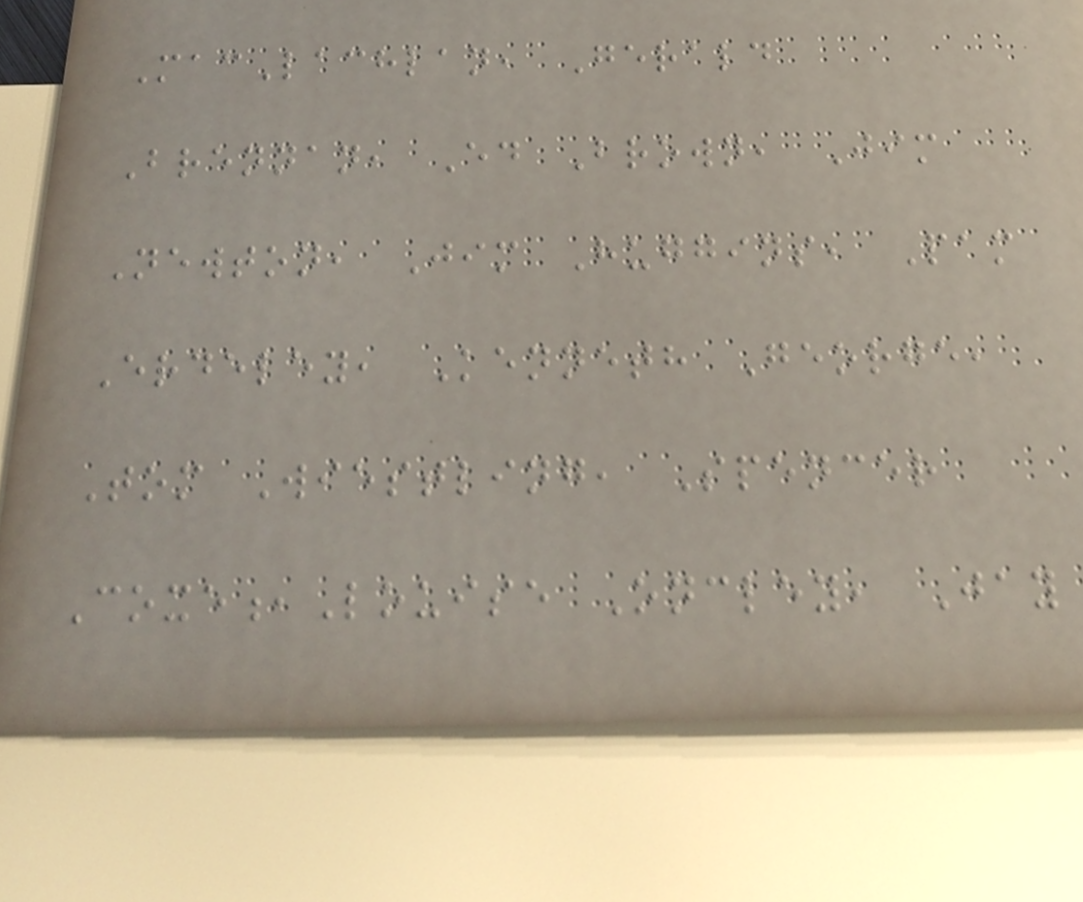MacLachlan, Gerald
Brennan, Ed Brown, Jim
Newton, Jim Huggins, Pam
Erdeley, Kenneth George,
Tom Wiestling, Spencer
Coxe,Louise Oncley, Jay
